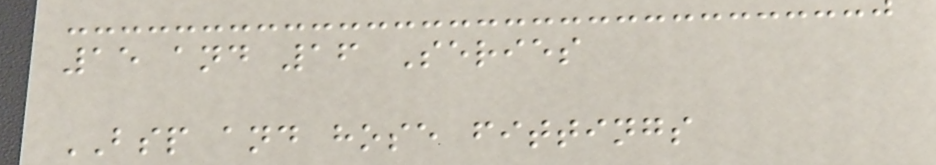15 and 16 Series
BSP and hose fittings
